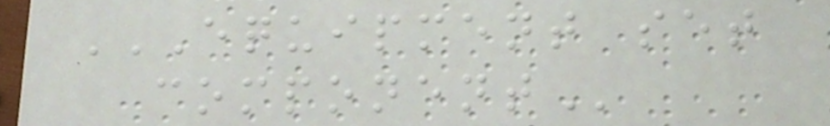EQUIPMENT SET
COMPONENT
